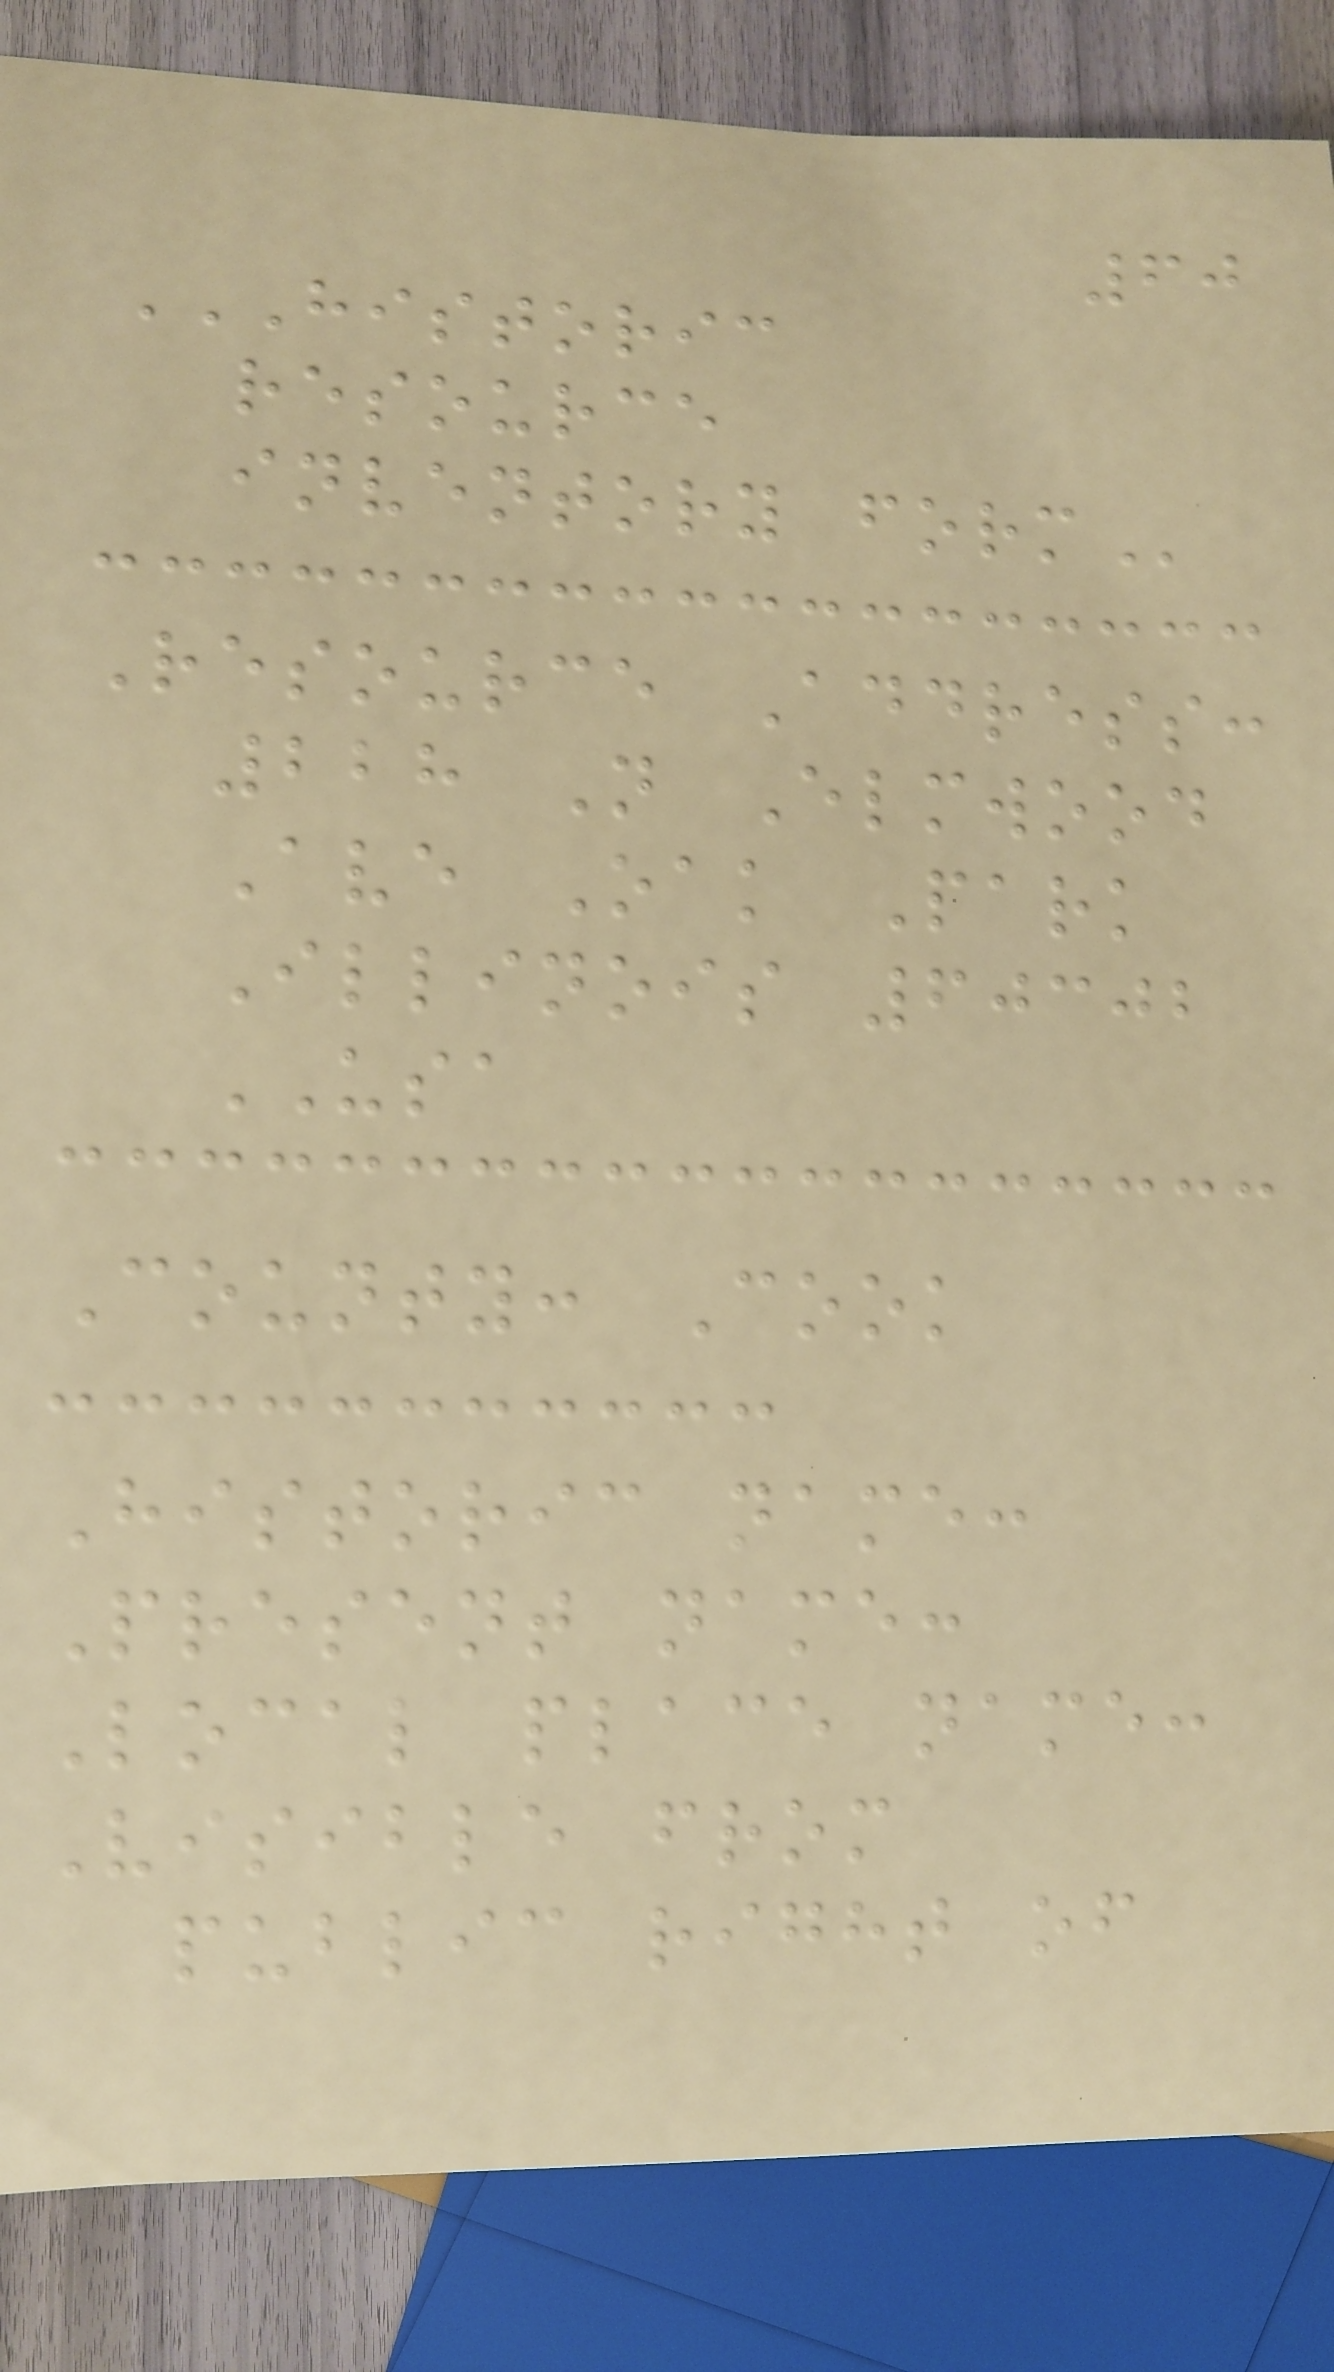60
HISTORIC
RESOURCE
INVENTORY FORM
Resource Address:
228 N Elmwood
Ave Oak Park
Illinois 60302
USA
County: Cook
Historic name:
Present name:
Local place name:
Visible from
public right of
